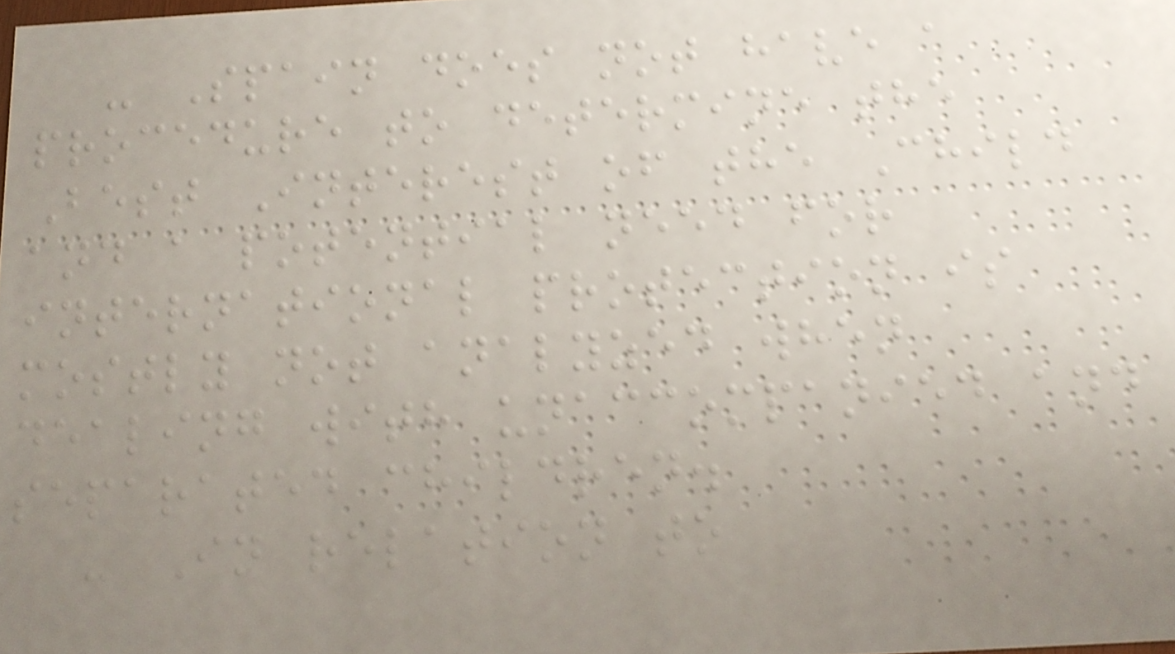- Spain does not have a
procedure to determine the
Best Interest of the Child
and a potential need for
international protection is
mostly not analyzed when
dealing with unaccompanied and
separated children.
- In relation to
